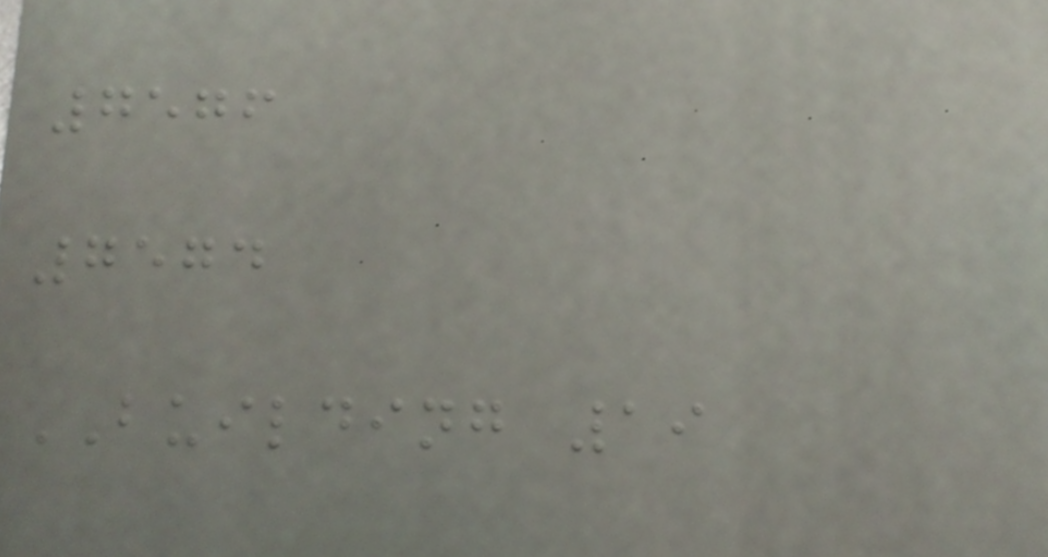7576
7574
BUILDING 19
